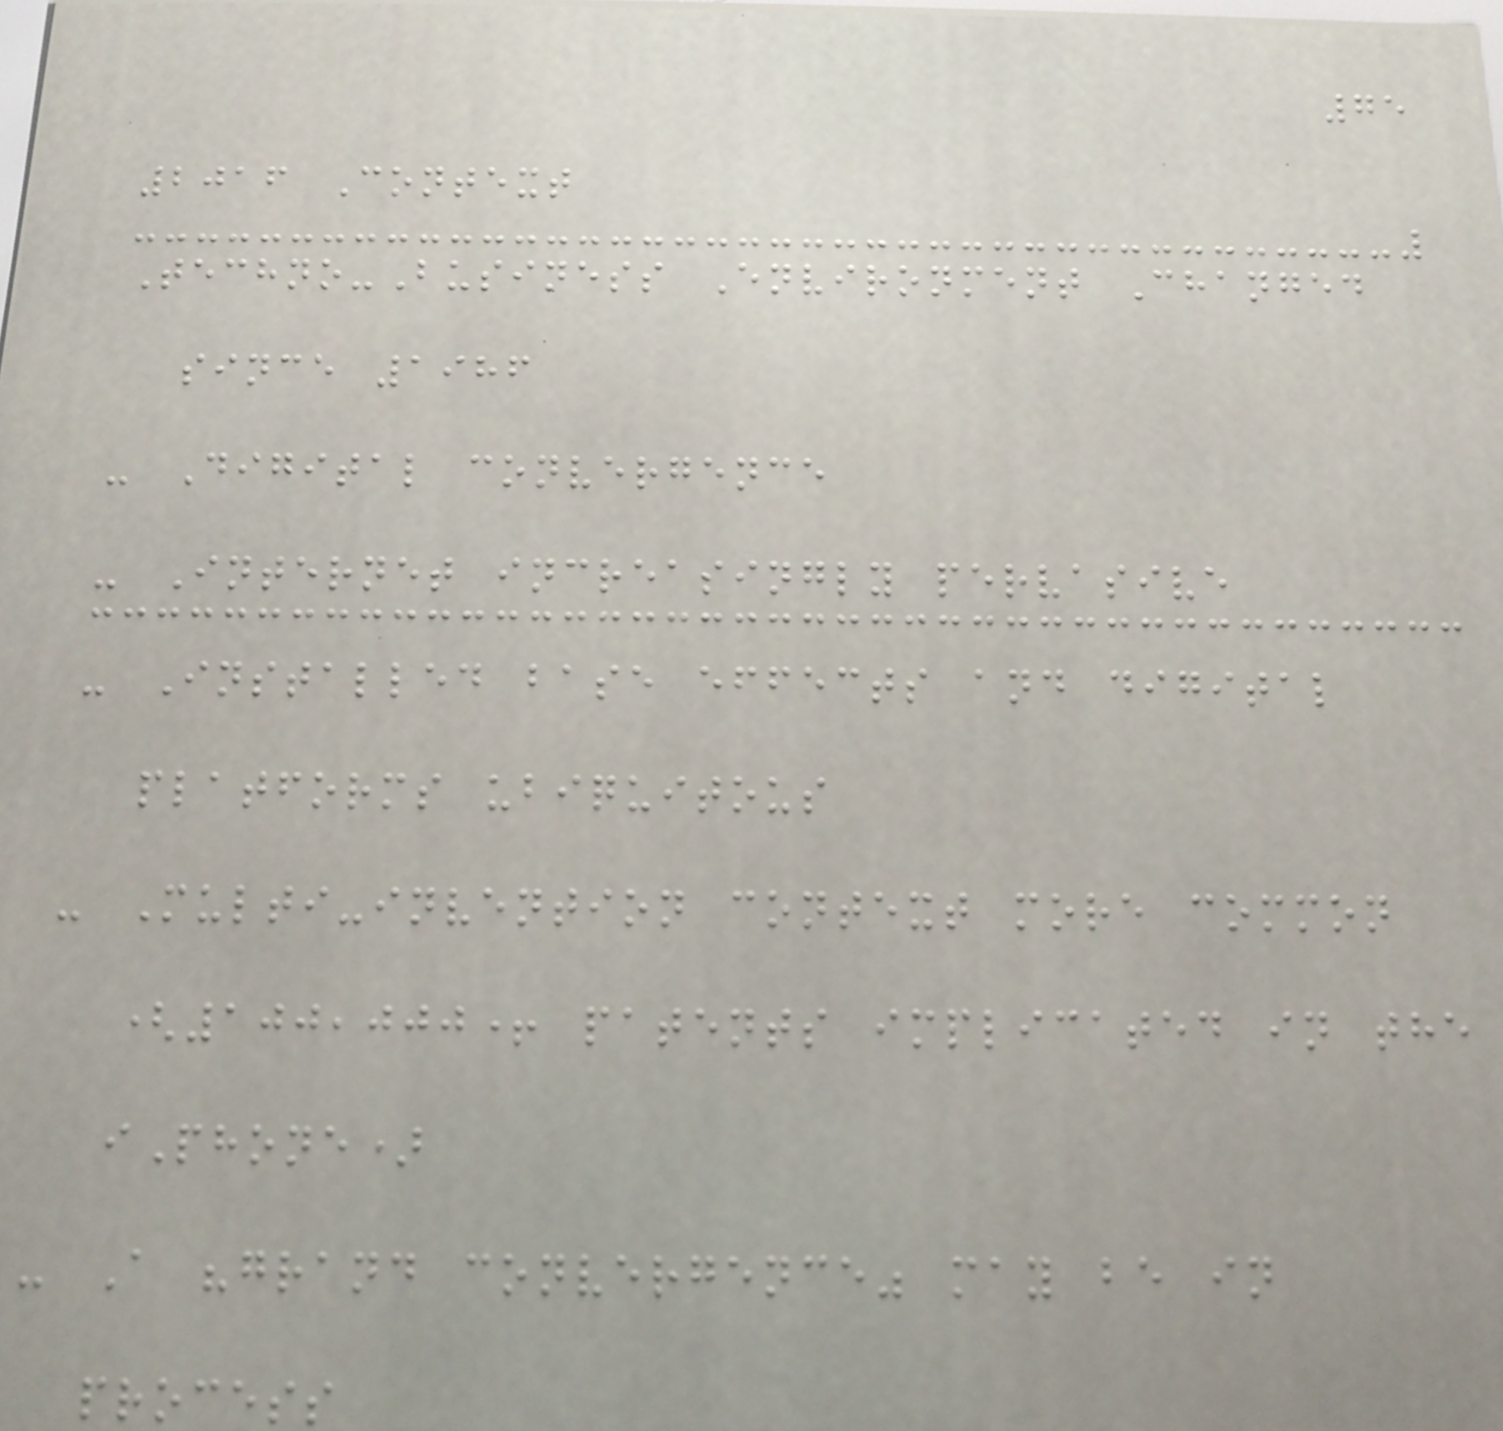75
2016 Context
Techno-Business Environment Changed
since 1986
- Digital convergence
- Internet increasingly pervasive
- Installed base effects and digital
platforms ubiquitous
- Multi-invention context more common
(100,000+ patents implicated in the
iPhone)
- A "grand convergence" may be in
process
